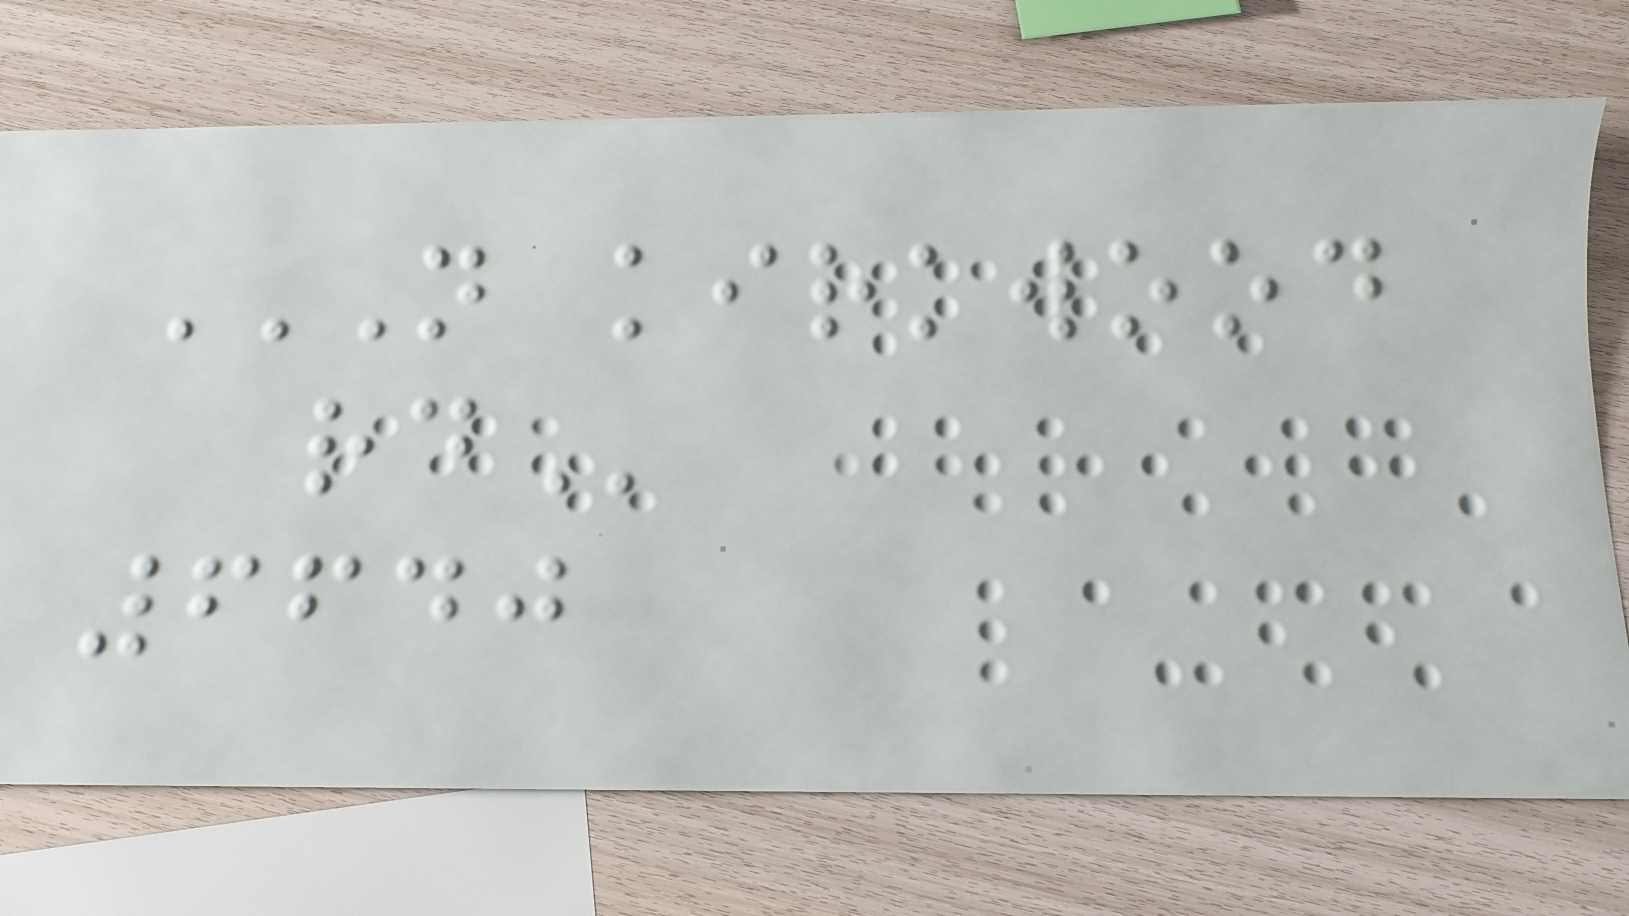N KIRKWOOD
RD
6640
